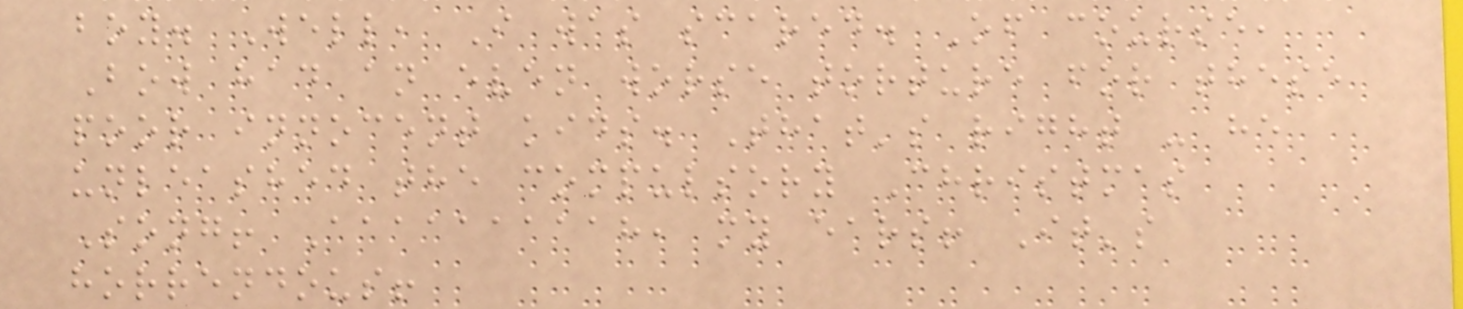boy. Well, I was scared. Of course,
Bow had an even worse torture for these
poor innocent kids. That's right - he
unleashed the compulsory Christmas
Song! Aaaaaaaaah, my ears! It's
horrendous!
